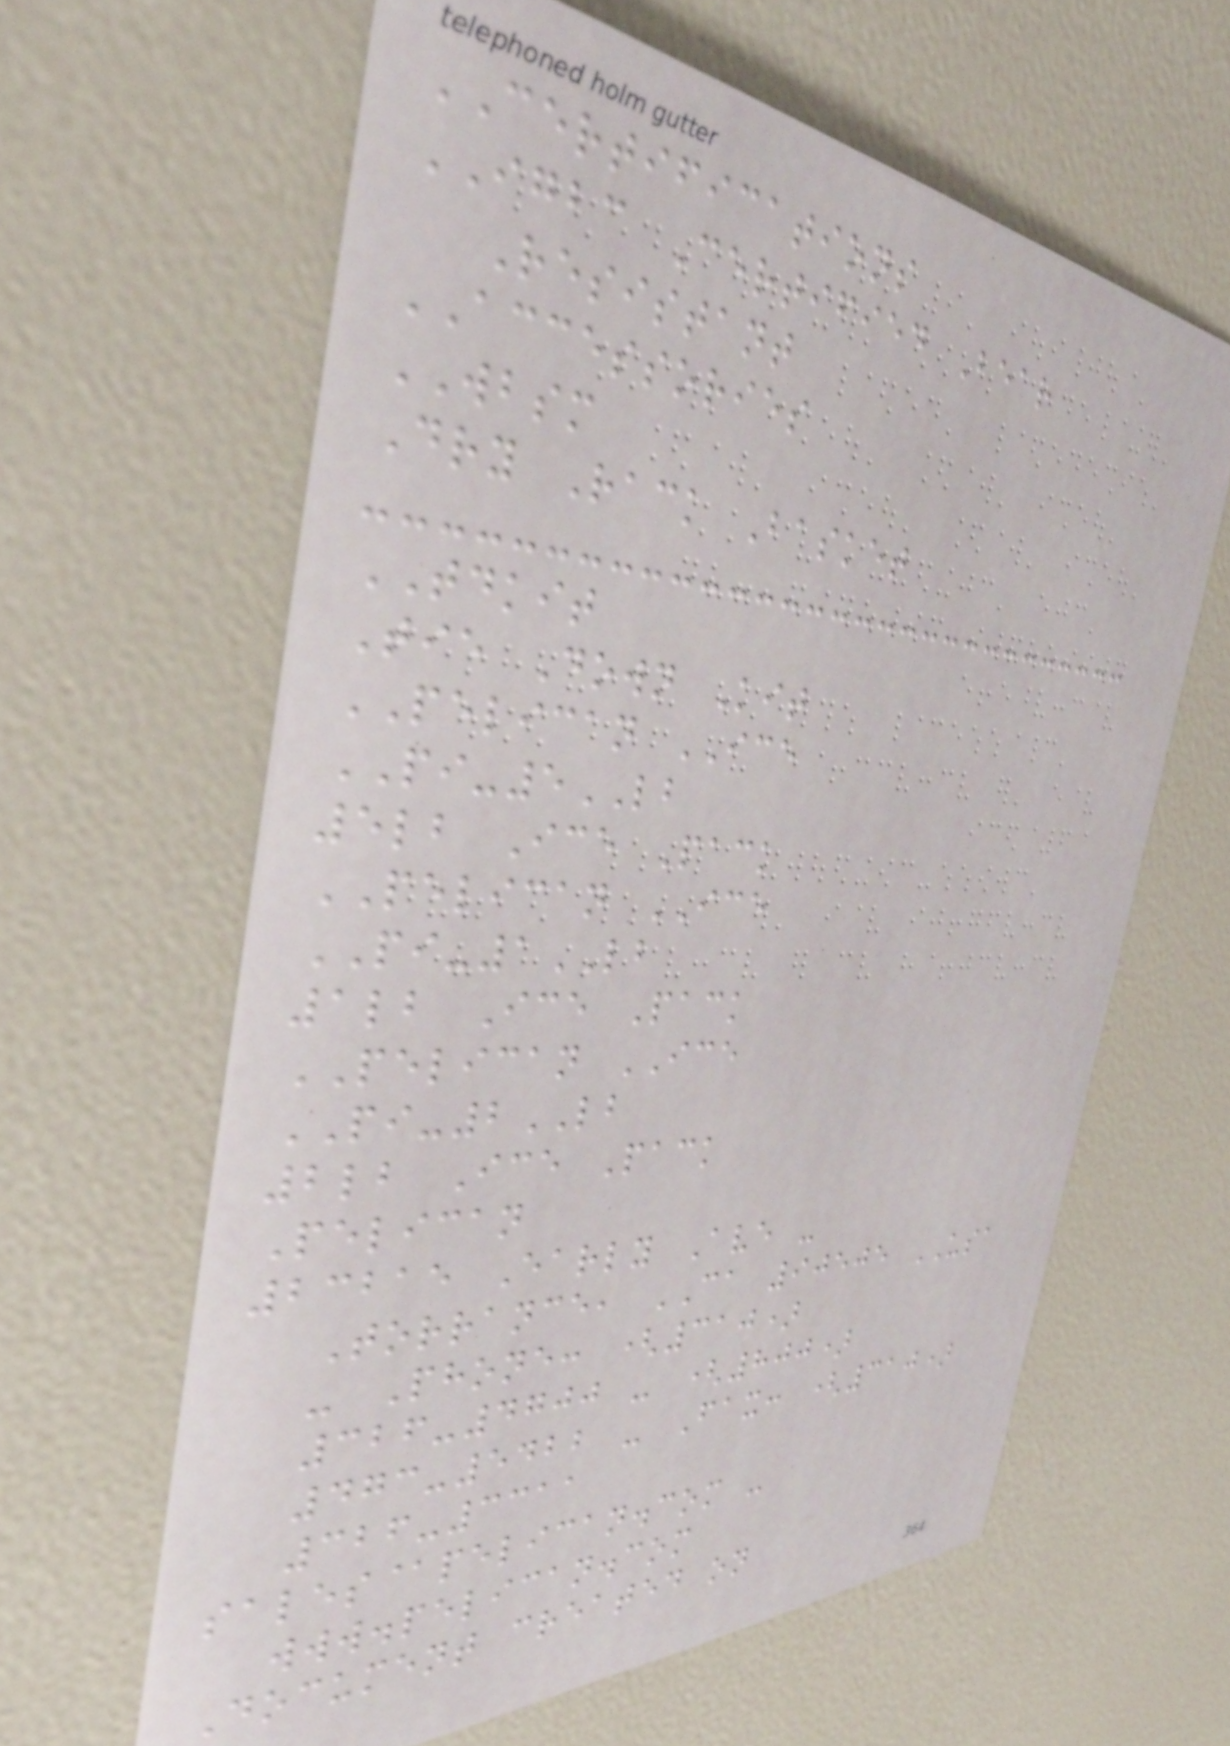CERTIFICATIONS
IGBC Certified Bear
Resistant
ACCESSORIES
WBSM
Dry Rack Basket
TDKIT
Tie Down Kit
PELICAN ICE
PI-5LB
5lb Ice Pack
PELICAN ICE
PI-1LB
1lb Ice Pack
PELICAN ICE
PI-2LB
2lb Ice Pack
Pelican
23215 Early Ave -
Torrance, CA 90505 USA
- Phone: (310)
326-4700 - (800)
473-5422 - Fax: (310)
326-3311
sales@pelican.com -
www.pelican.com
Document created on
